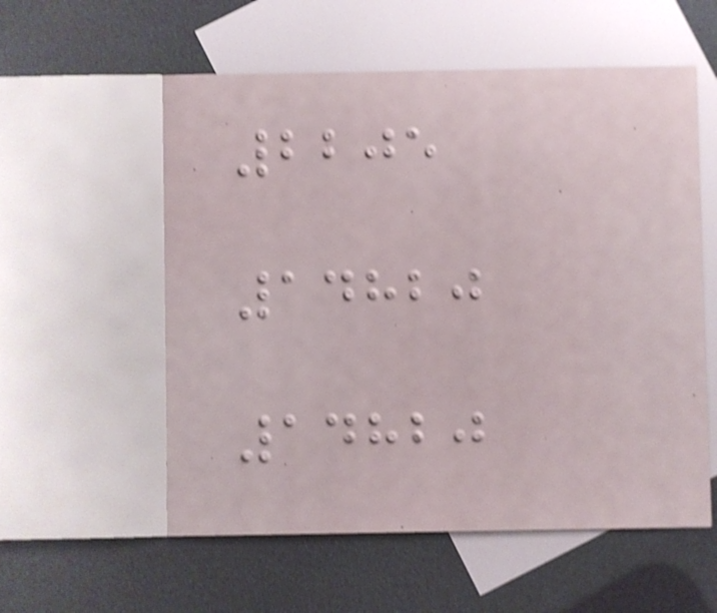2205
14820
14820
